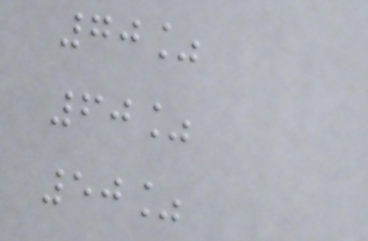70%
60%
50%
